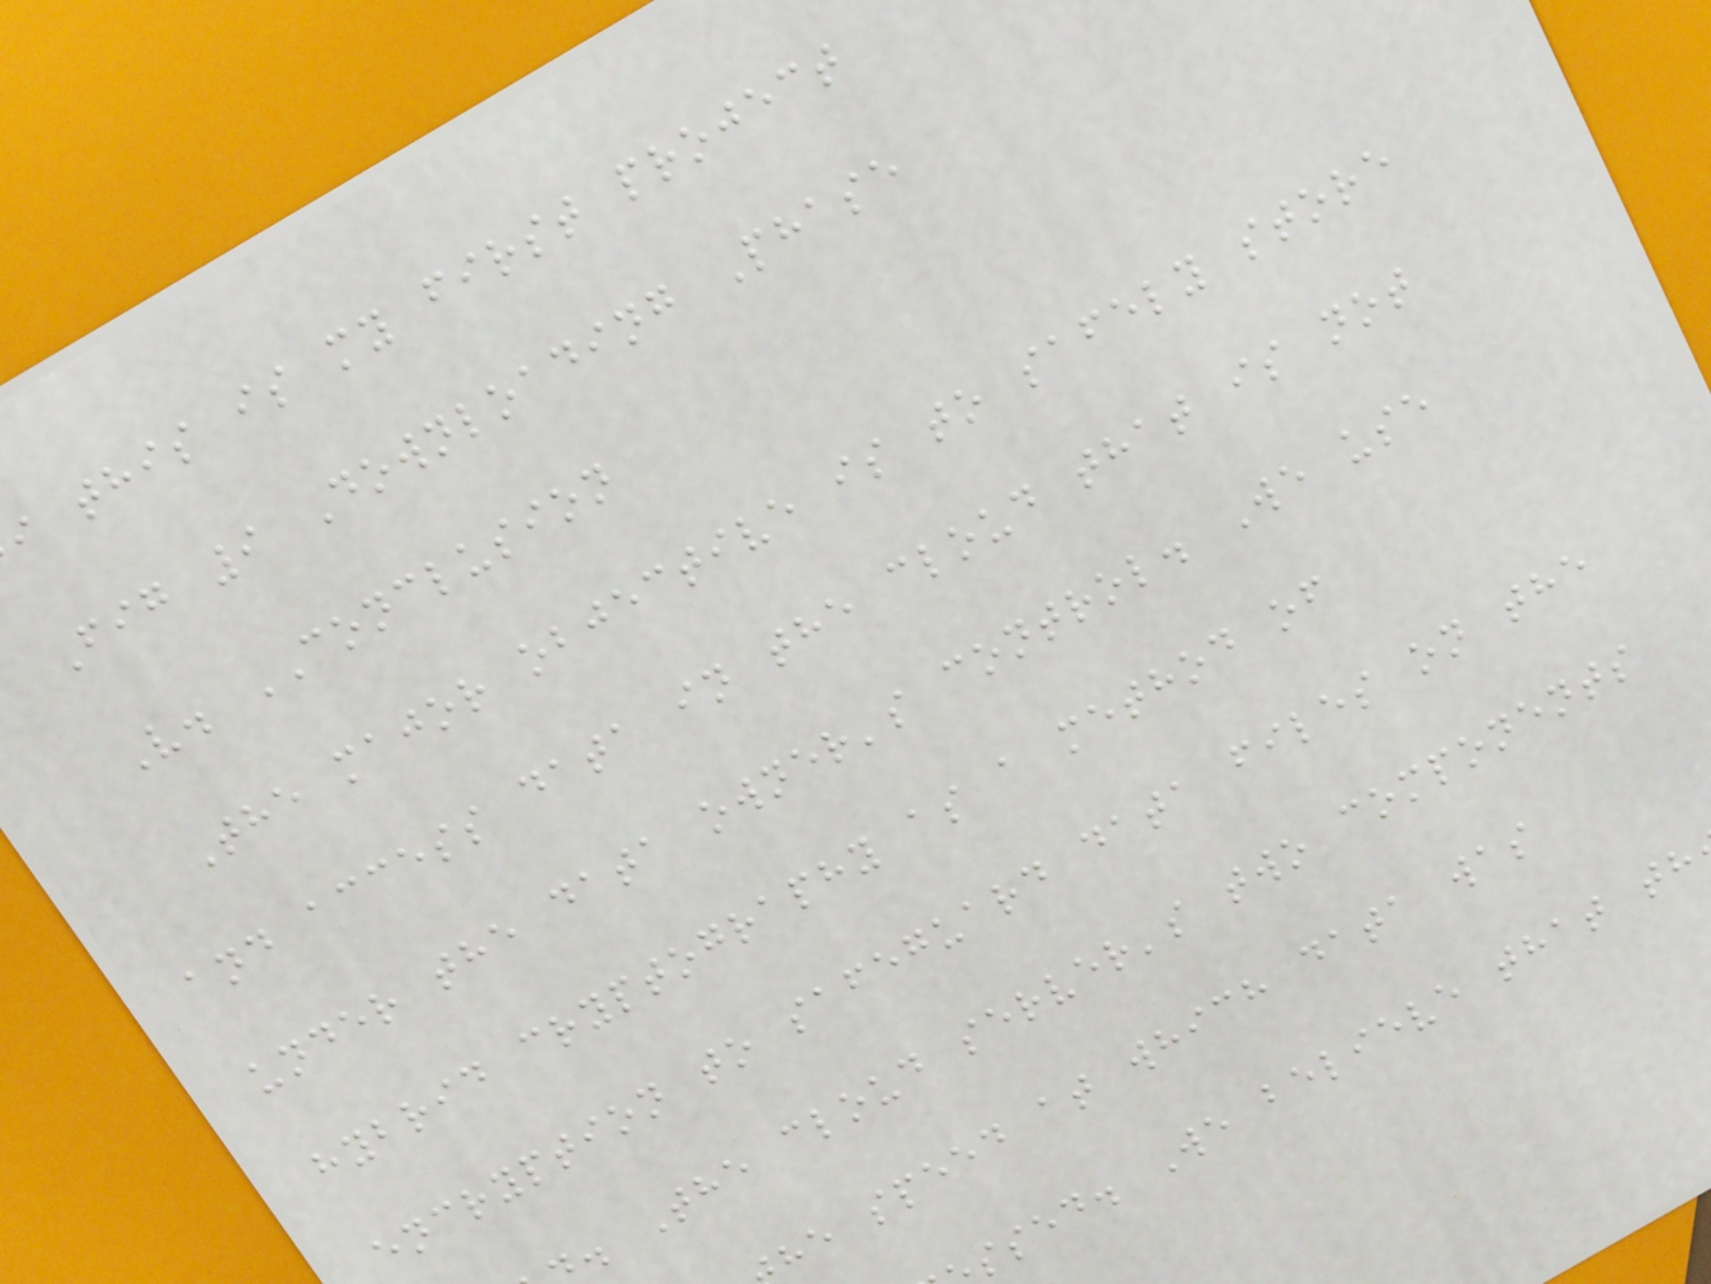i this is my first project
Fig 9 Downloading Phase
V. CONCLUSION
The major objective is to safely store
and access data in the cloud that is not
under the data owner's control. We use
hybrid cryptography as a method of
encryption to safeguard data files on the
. The cloud server's two components
he speed at which data was
ssed. We believe that th
